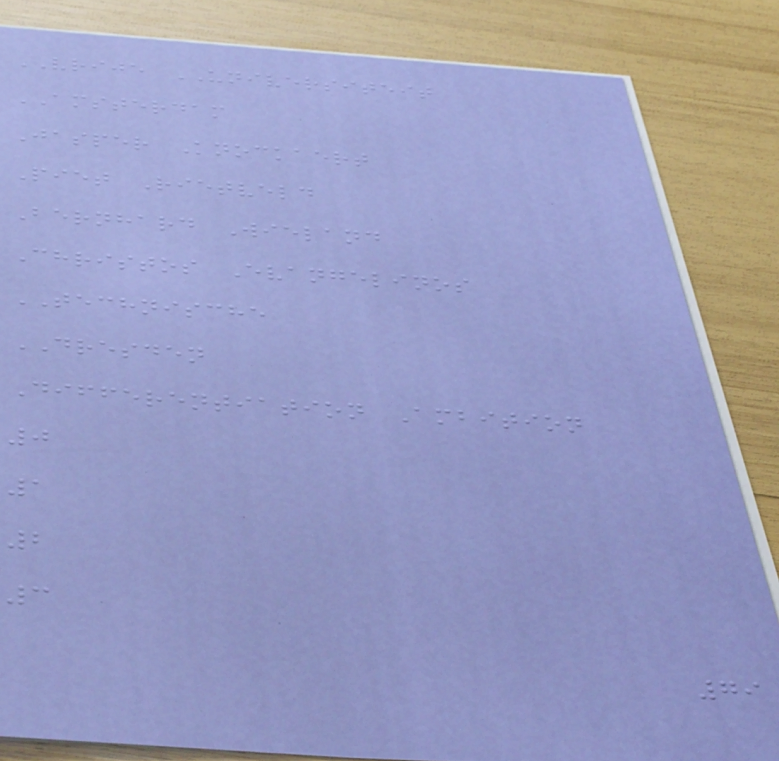VRIJE UNIVERSITEIT
AMSTERDAM
Jasper Knockaert
Piet Rietveld
Bernhard Wieland
Christos Evangelinos
TECHNISCHE
DRESDEN
Differentiation Ambition
0
1
2
3
79
